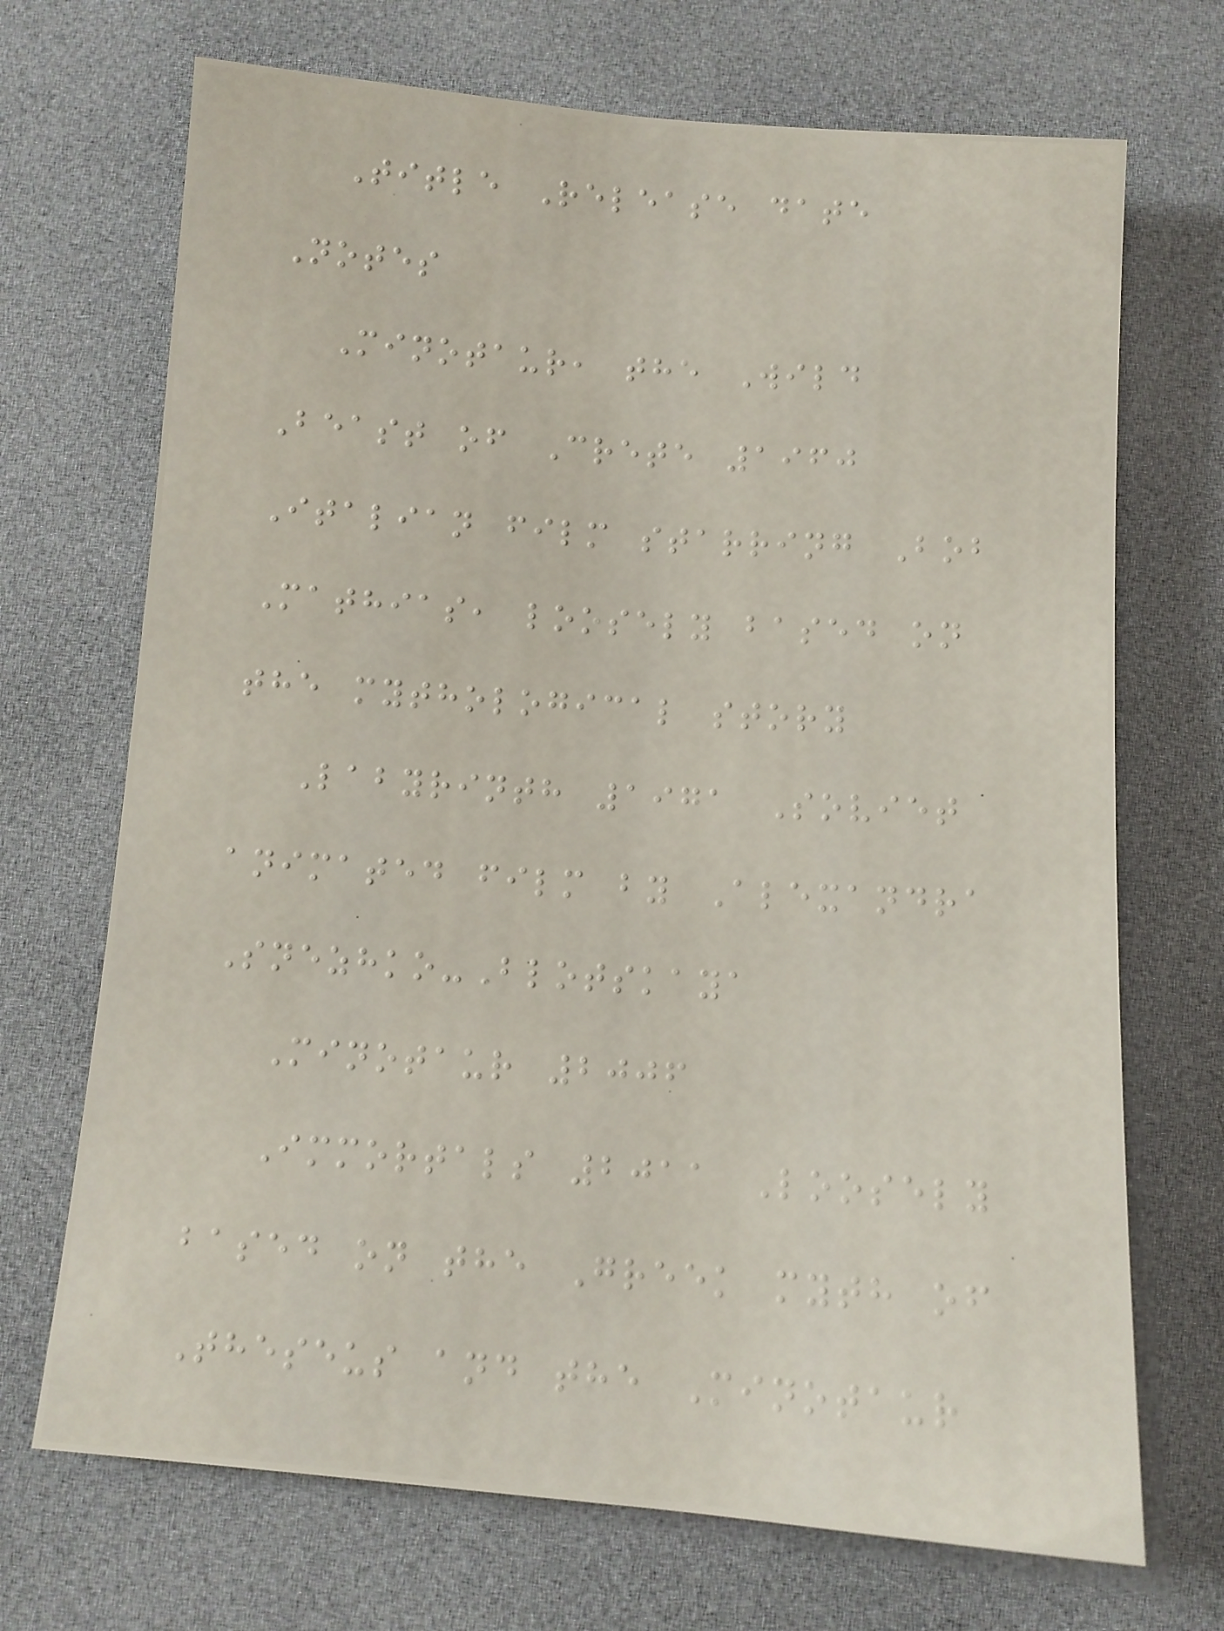Title Release date
Notes
Minotaur, the Wild
Beast of Crete 1960
Italian film starring Bob
Mathias, loosely based on
the mythological story
Labyrinth 1971 Soviet
animated film by Alexandra
Snezhko-Blotskaya
Minotaur 2006
Immortals 2011 Loosely
based on the Greek myth of
Theseus and the Minotaur
